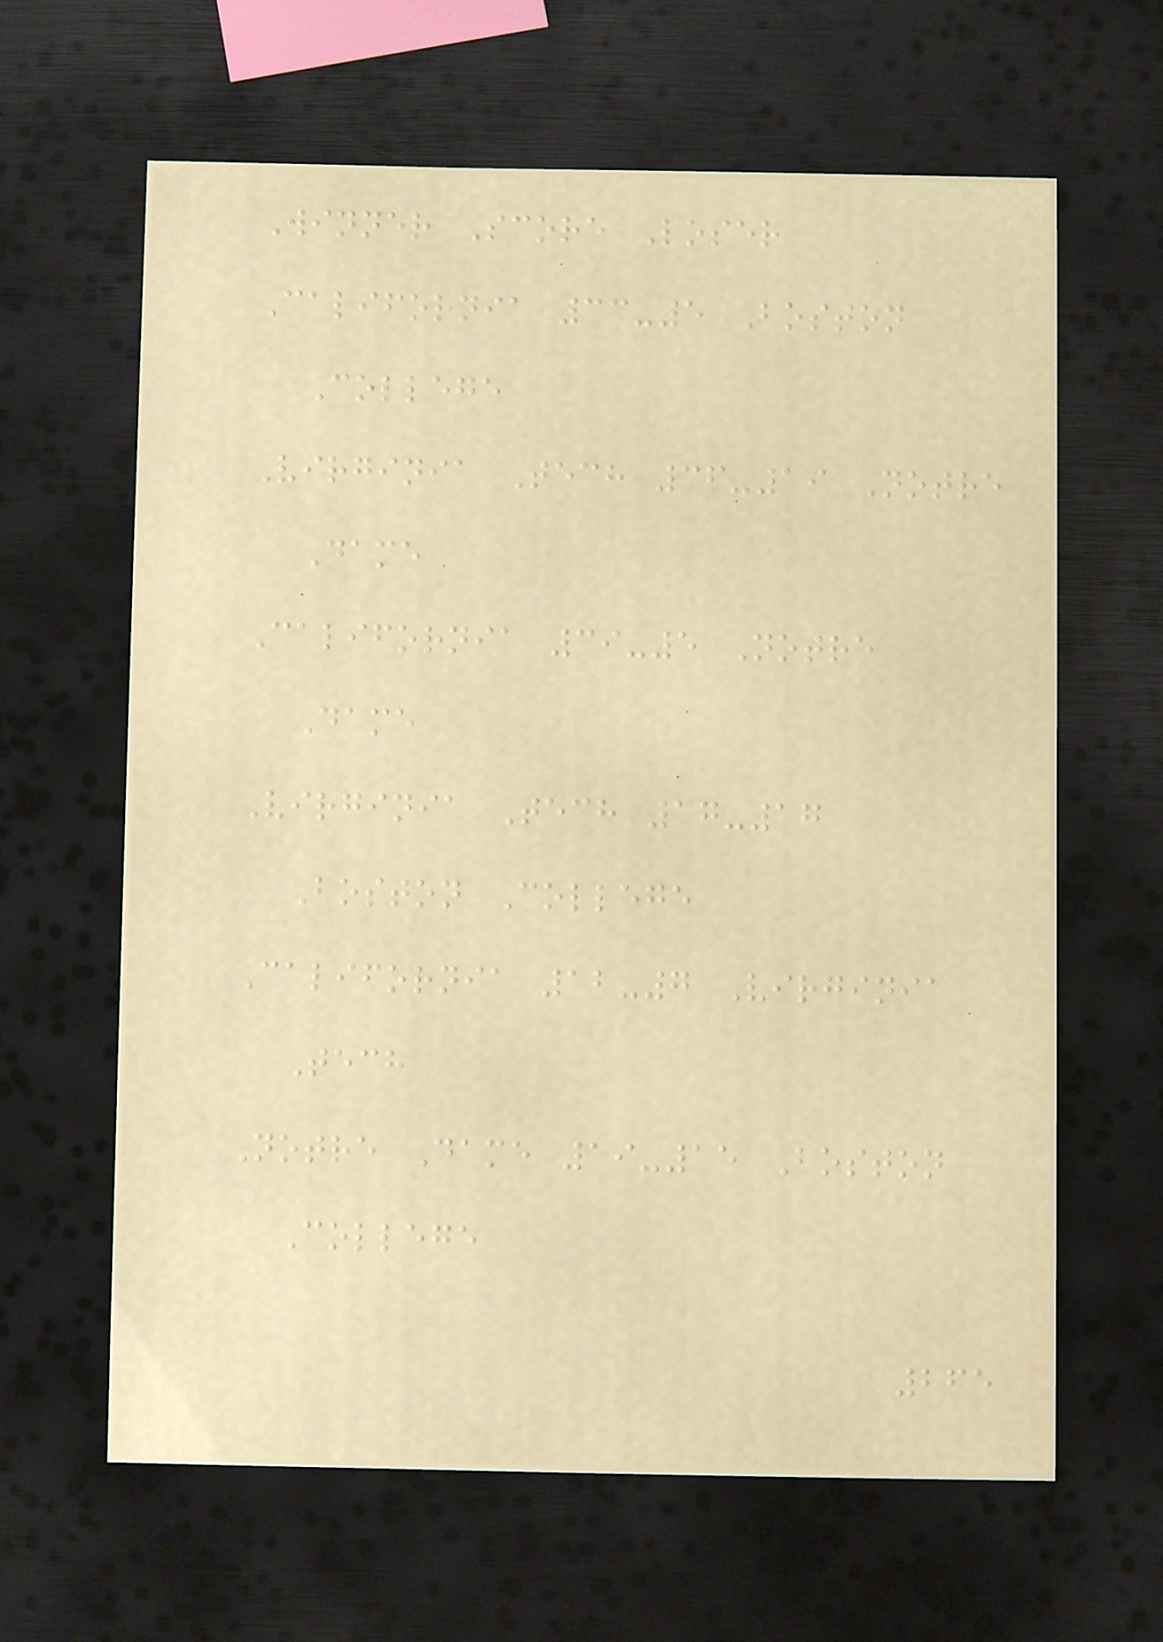Winner Score Loser
California 33-5 Boston
College
Virginia Tech 36-19 Notre
Dame
California 39-5 Notre
Dame
Virginia Tech 17-17
Boston College
California 12-7 Virginia
Tech
Notre Dame 19-15 Boston
College
265
